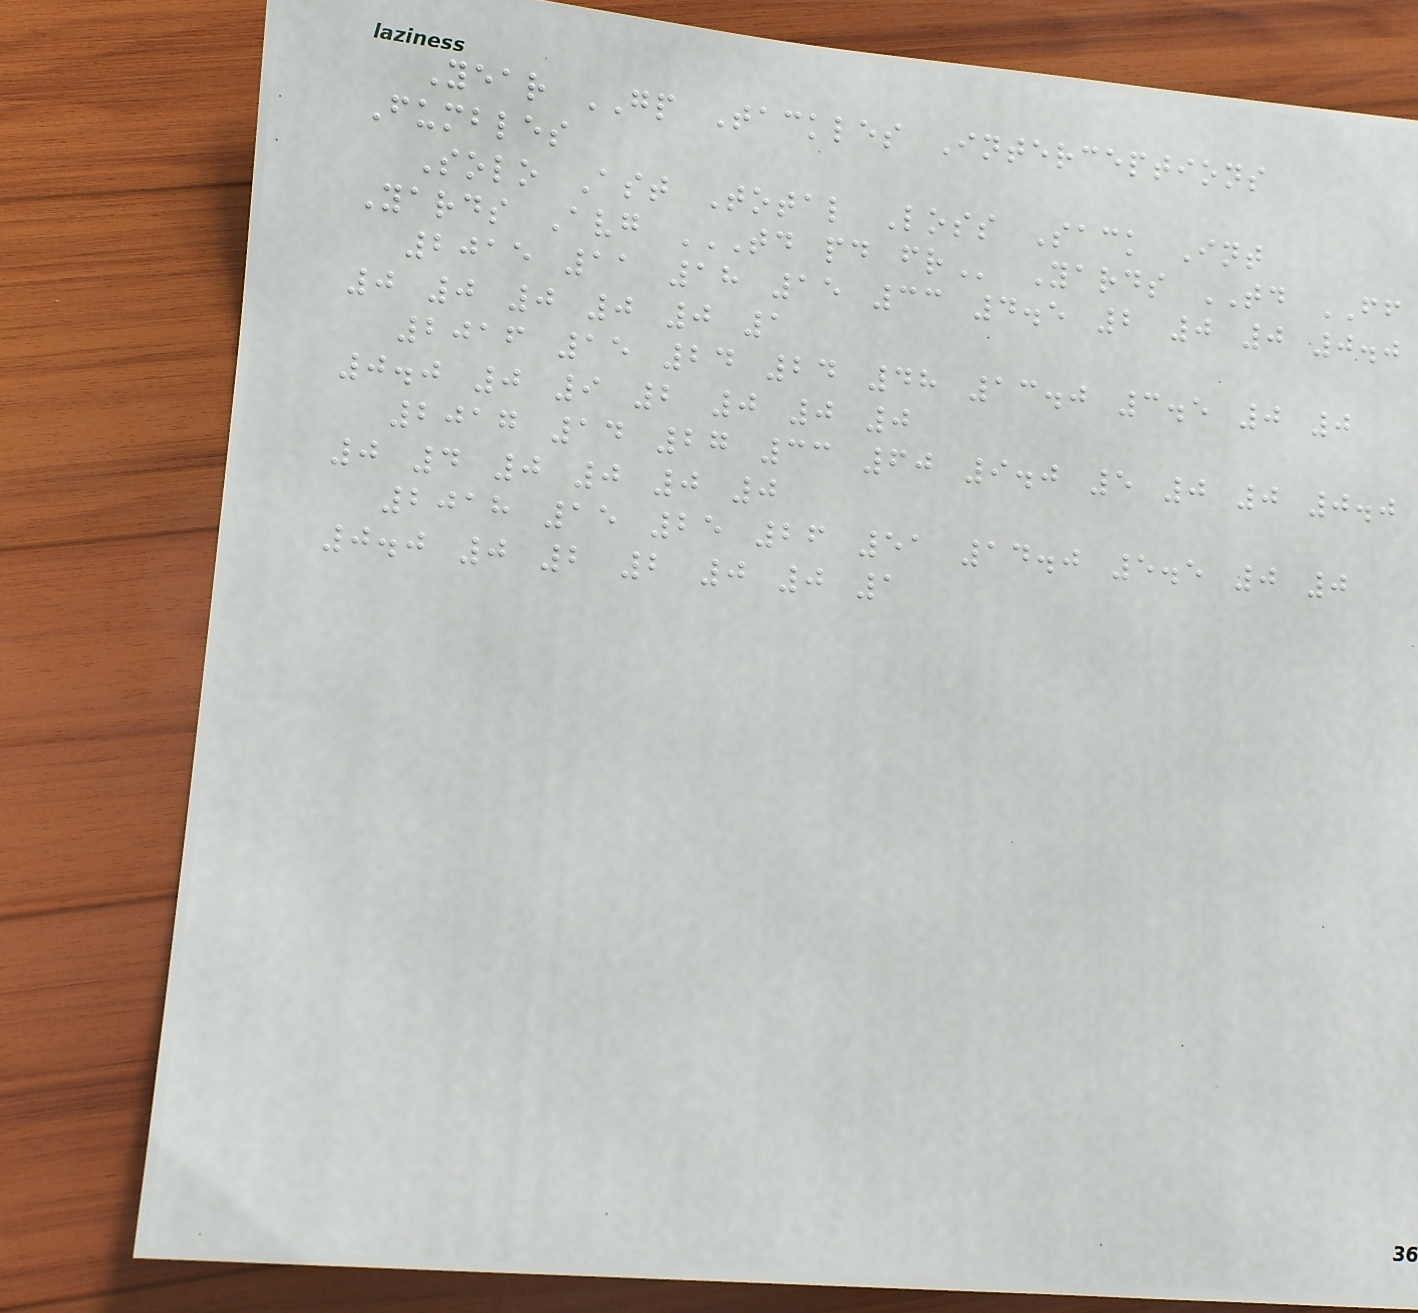Year GP Tackles Interceptions
Fumbles
Solo Ast Total Loss Sack Int
Yards Avg TD PD FR Yards TD FF
2015 11 18 15 33 4.5 2 0 0 0.0
0 0 0 0 0 1
2016 15 24 24 48 13.0 3.5 0 0
0.0 0 9 2 0 0 0
2017 14 27 33 60 9.0 5 0 0 0.0
0 4 0 0 0 0
2018 15 25 26 51 14.0 5.5 0 0
0.0 0 2 2 0 0 1
